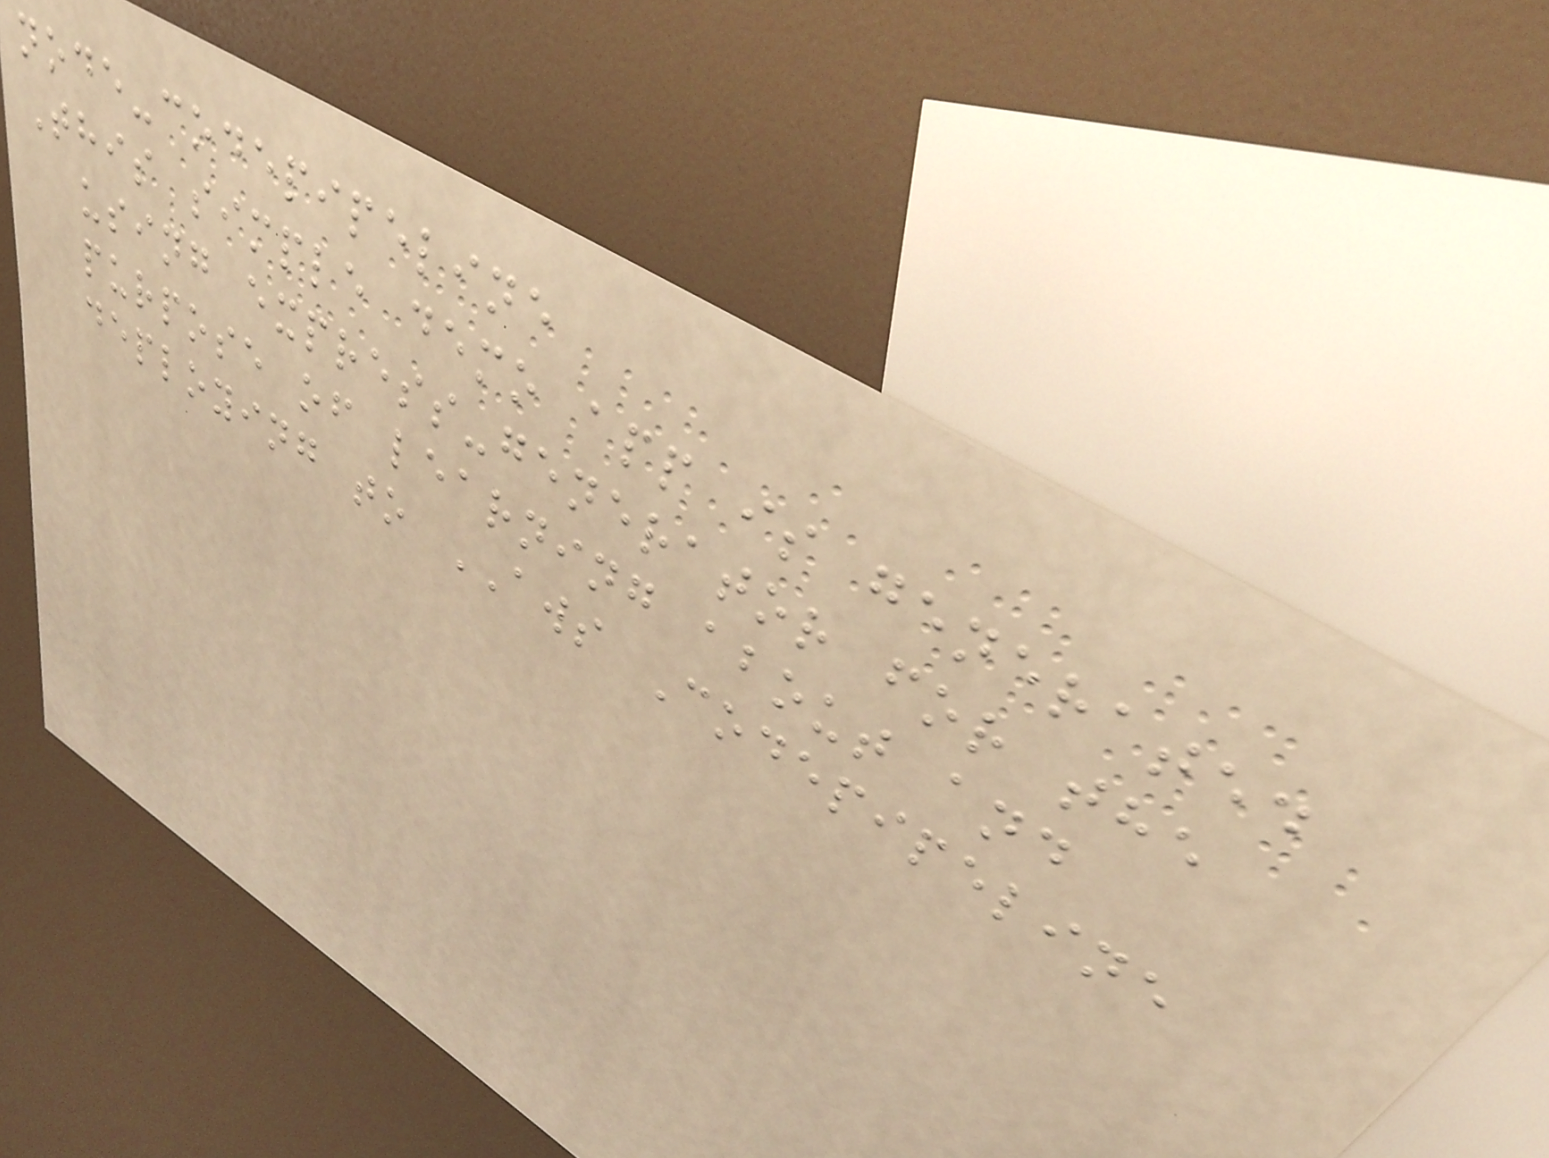node-codepipeline
This simple demo app is generated
using express-generator for the
purpose of learning about and
deploying to AWS Codepipeline
